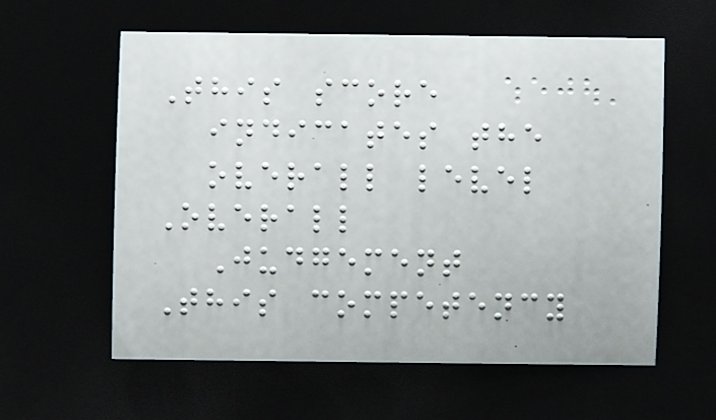This score
indicates the
overall level
Overall
Judgement
This competency
